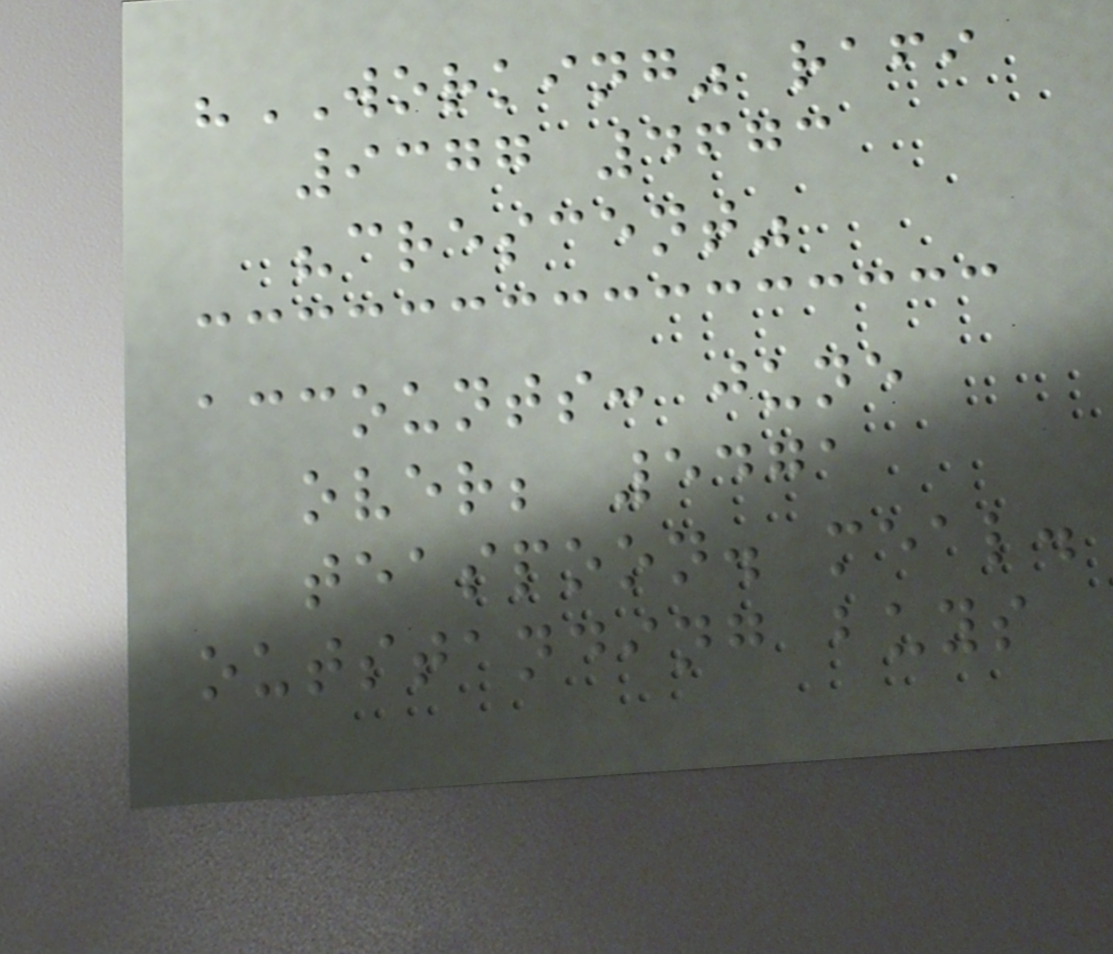"WORKING" rafi
9377 4673
"crescent"
accounts: june
over; 5471
teaspoon. meal.
outstanding buys
